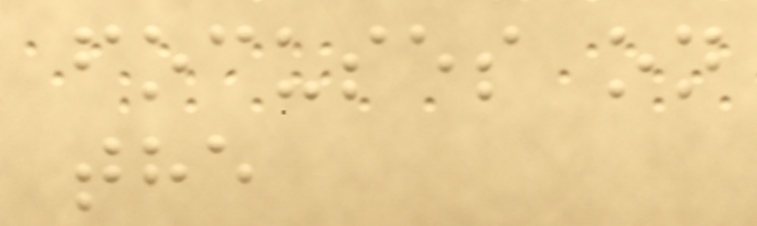focuses on
the
